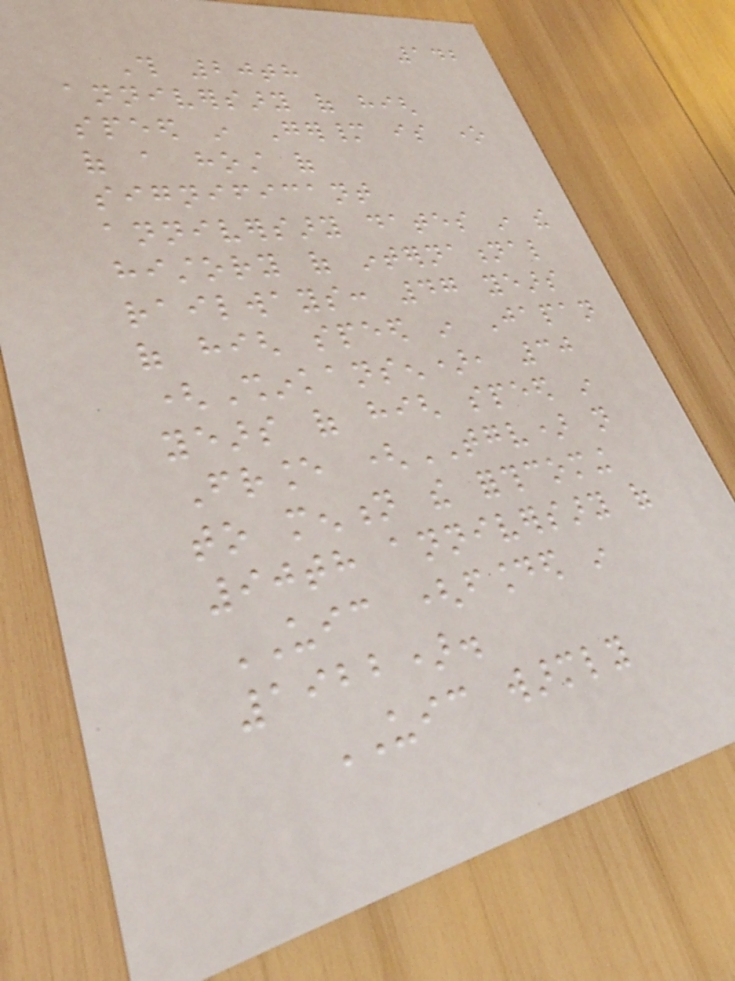142
This 20th
anniversary of high
speed in Germany is one
of a host of
significant
anniversary dates in the
history of international
railways: 47 years
of high speed in Japan
(Shinkansen), 30
years of high speed in
France (TGV) not
to mention the forthcoming
90th anniversary of
UIC (founded in
1922).
UIC warmly
